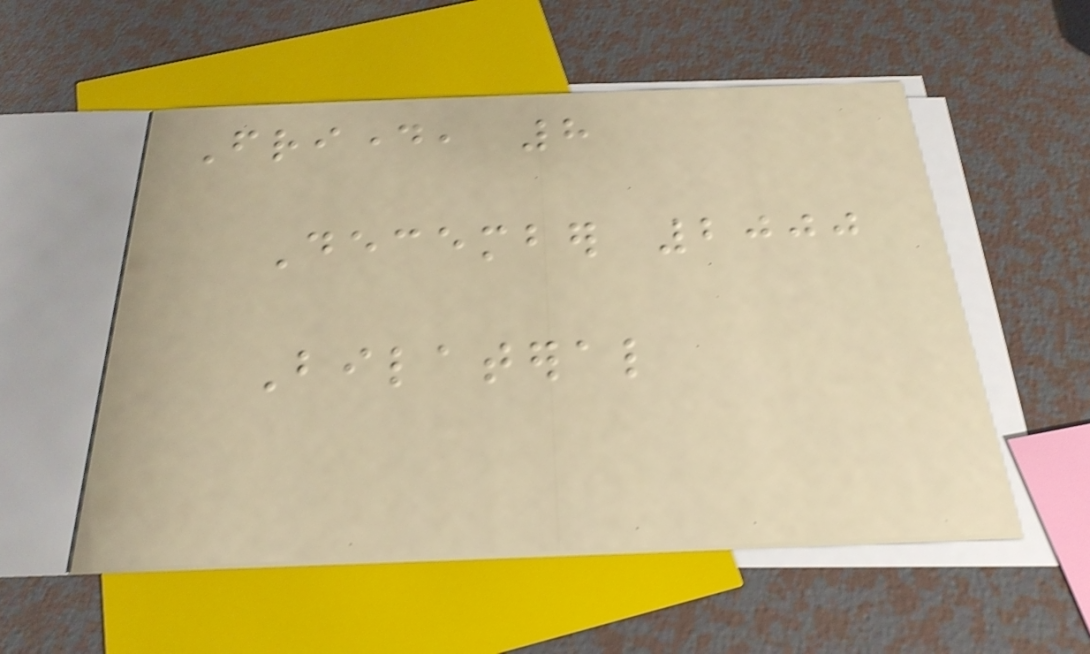Friday, 8
December 2000
Bilateral
